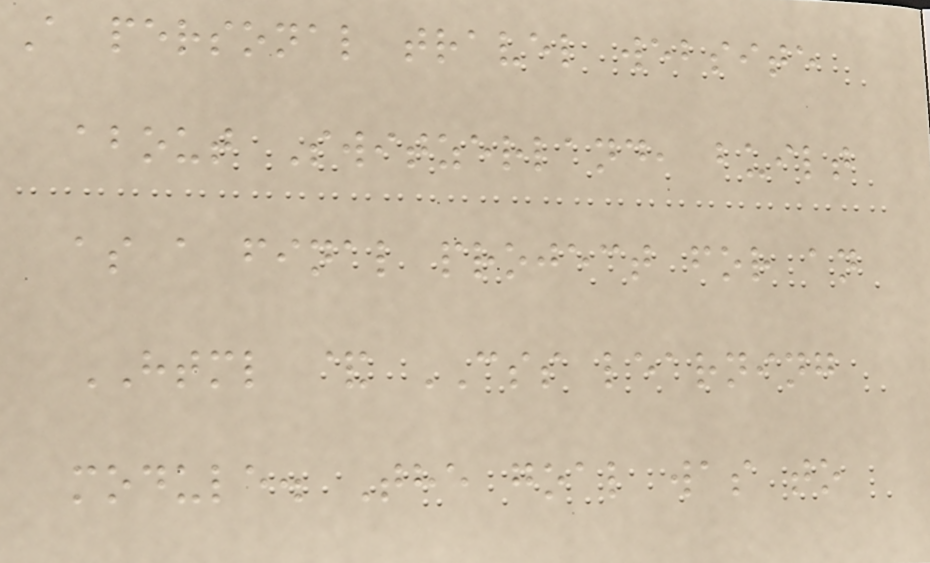A personal travel website
about Switzerland, built
as a final project for an
HTML & CSS learning
module. The goal was to
